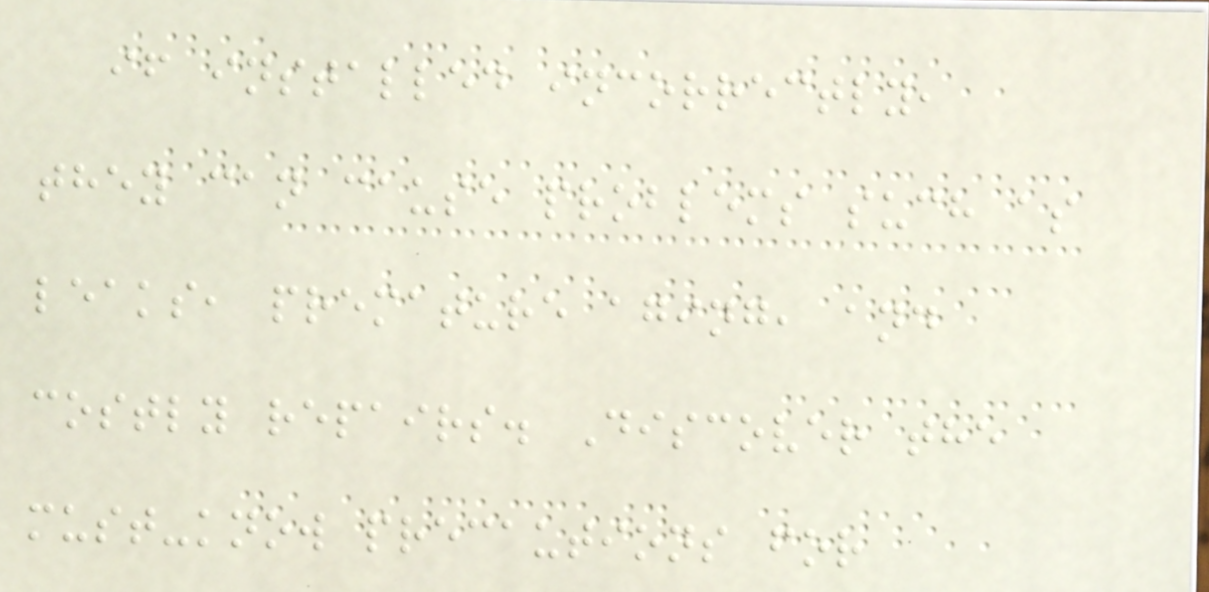if installed incorrectly,
they can cause problems such as
leaks, premature aging, and
costly repairs. Discover the
must-know precautions for
